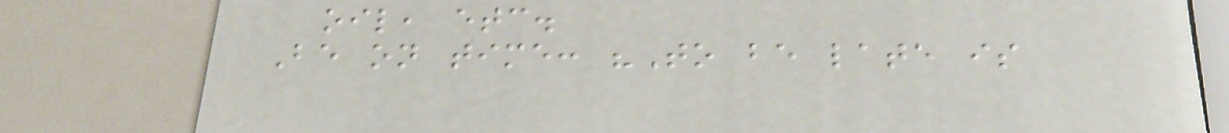oil, etc.
Be on time: "To be late is
